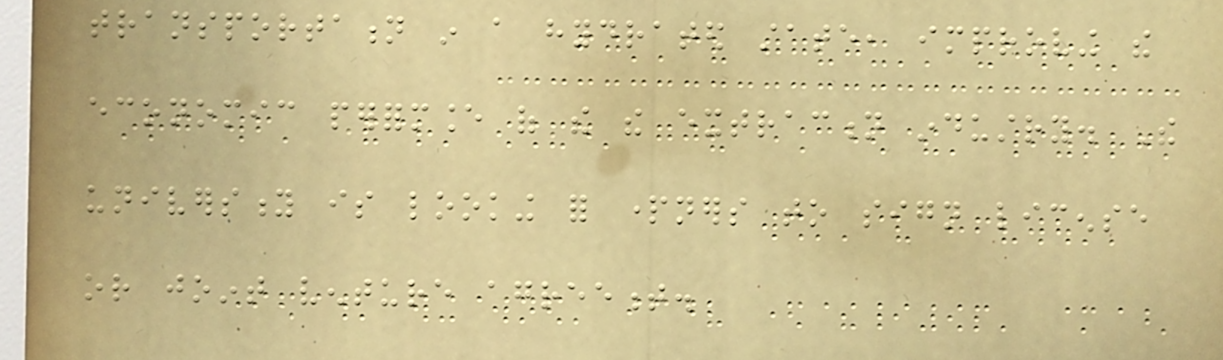transportation in a hydrated state, improving the
economic performance of the the extraction industry. The
university is looking for partners to sign license
or joint venture agreement.
